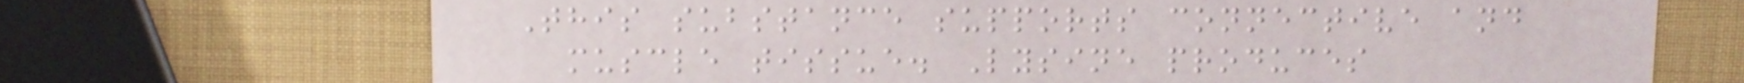This substance supports connective and
muscle tissue. Lysine produces
